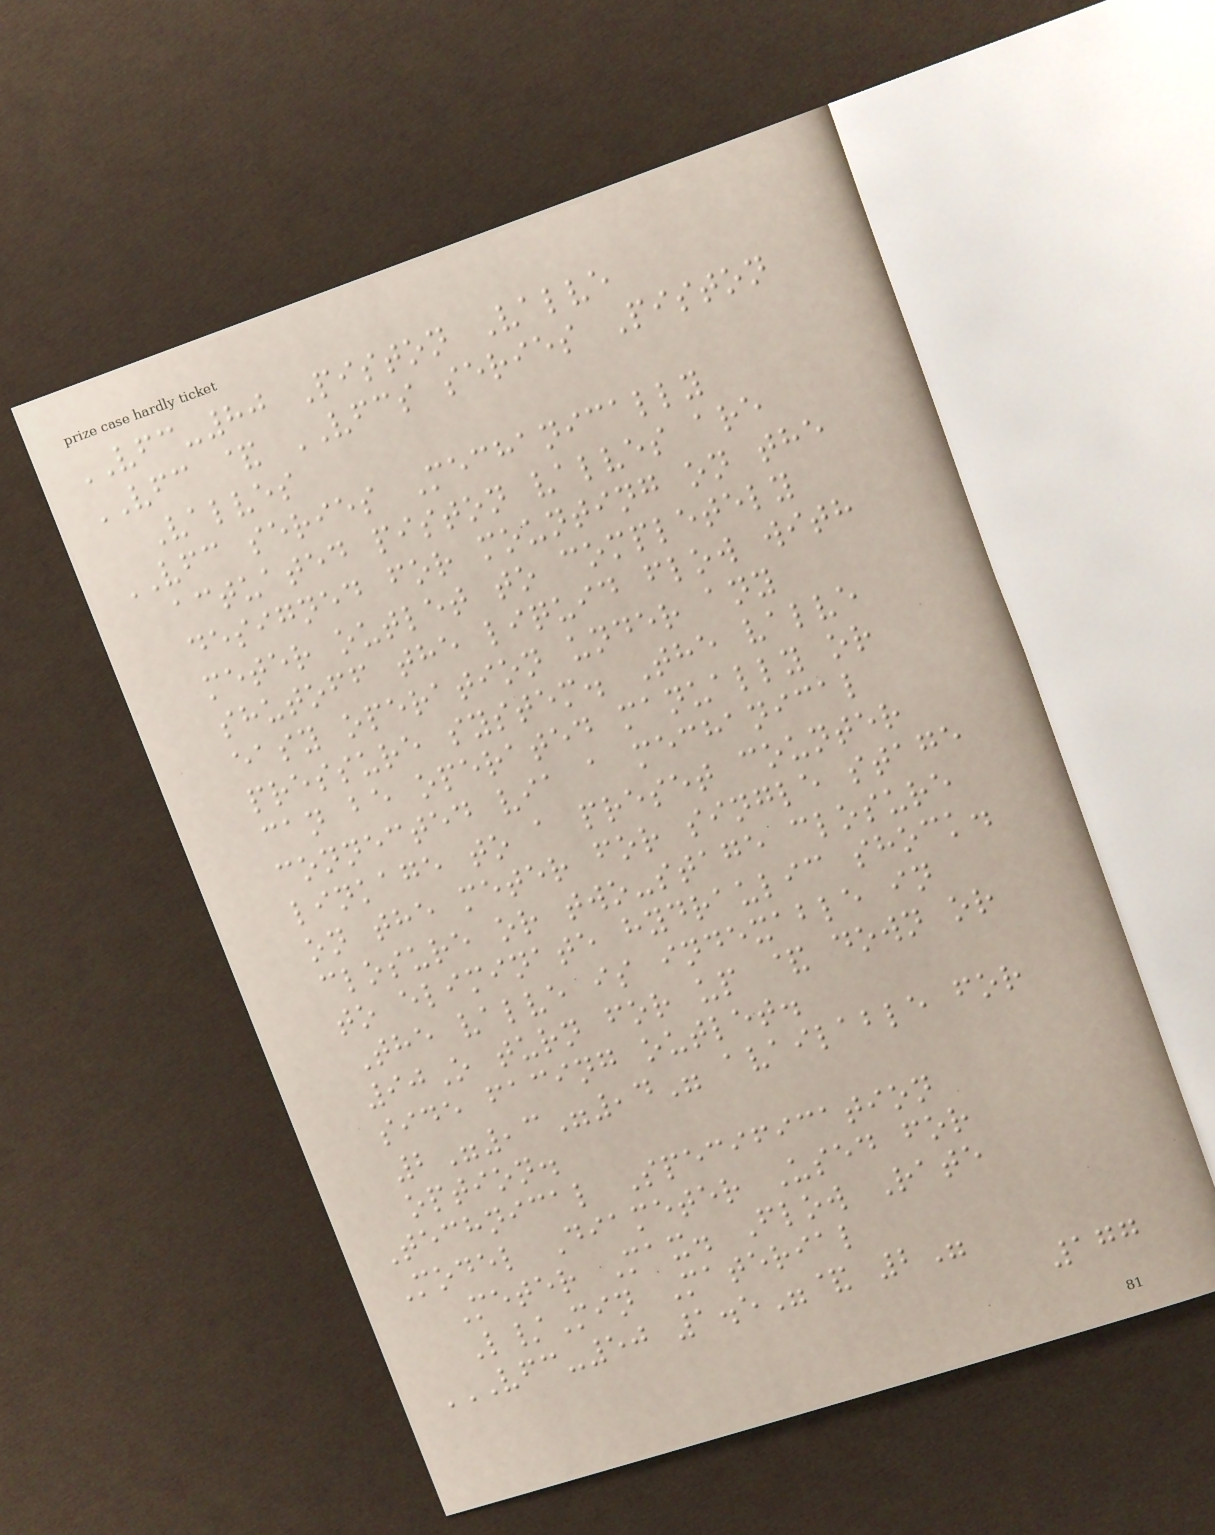VFC-80 Piston Valve
VFC & VFCS series Piston
Valves
VFC series Mechanically
actuated piston valves are
designed for mounting on the
meter outlet to completely
shutoff the liquid flow with
easy operation under any
pressure system. The valve
can be operated manually or
connected via a mechanical
linkage to a preset counter
on the meter for single stage
closure or two-stage closure
to eliminate hydraulic shock.
The valve is indexable in
90O turn for up & down or
side facing outlet.
2",3",4" available for
option.
Technical Specification
Model Diameter Used for
Meter Max. Flow Rate
L/Min Material
VFC-50 1.5"& 2"
177
